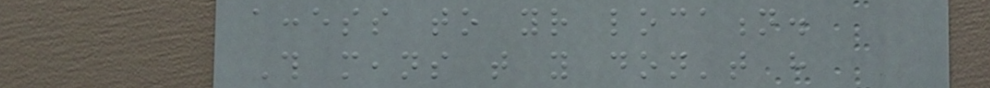access to your location.
This means that you don't have
